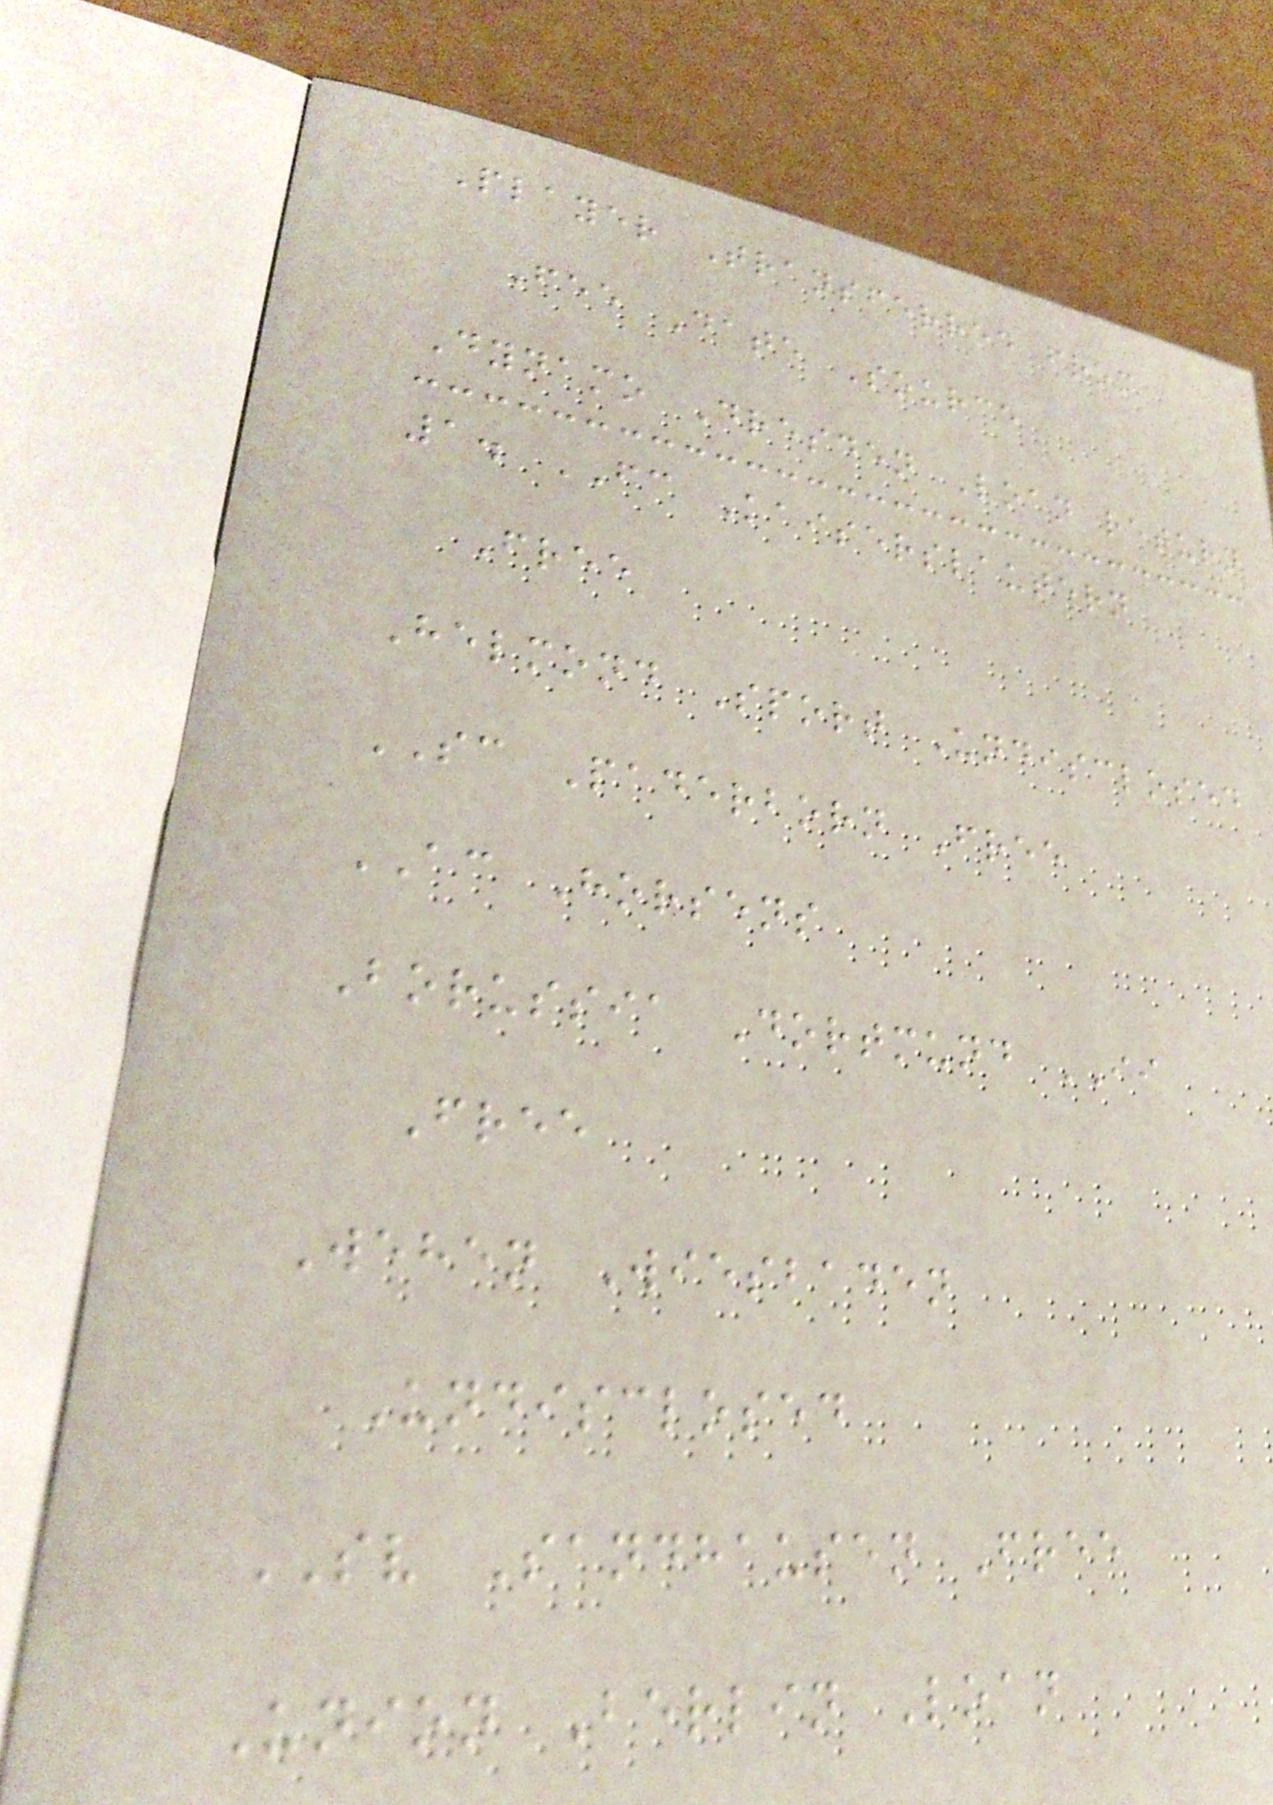Player Transferred from
Fee Date Source
Dynamo Dresden Loan return
1. FC Kaiserslautern
Free
Helmond Sport Undisclosed
SC Paderborn Free
AC Horsens
Borussia Dortmund II
Free
Wehen Wiesbaden
Undisclosed
SV Sandhausen Free
Union Berlin Loan
